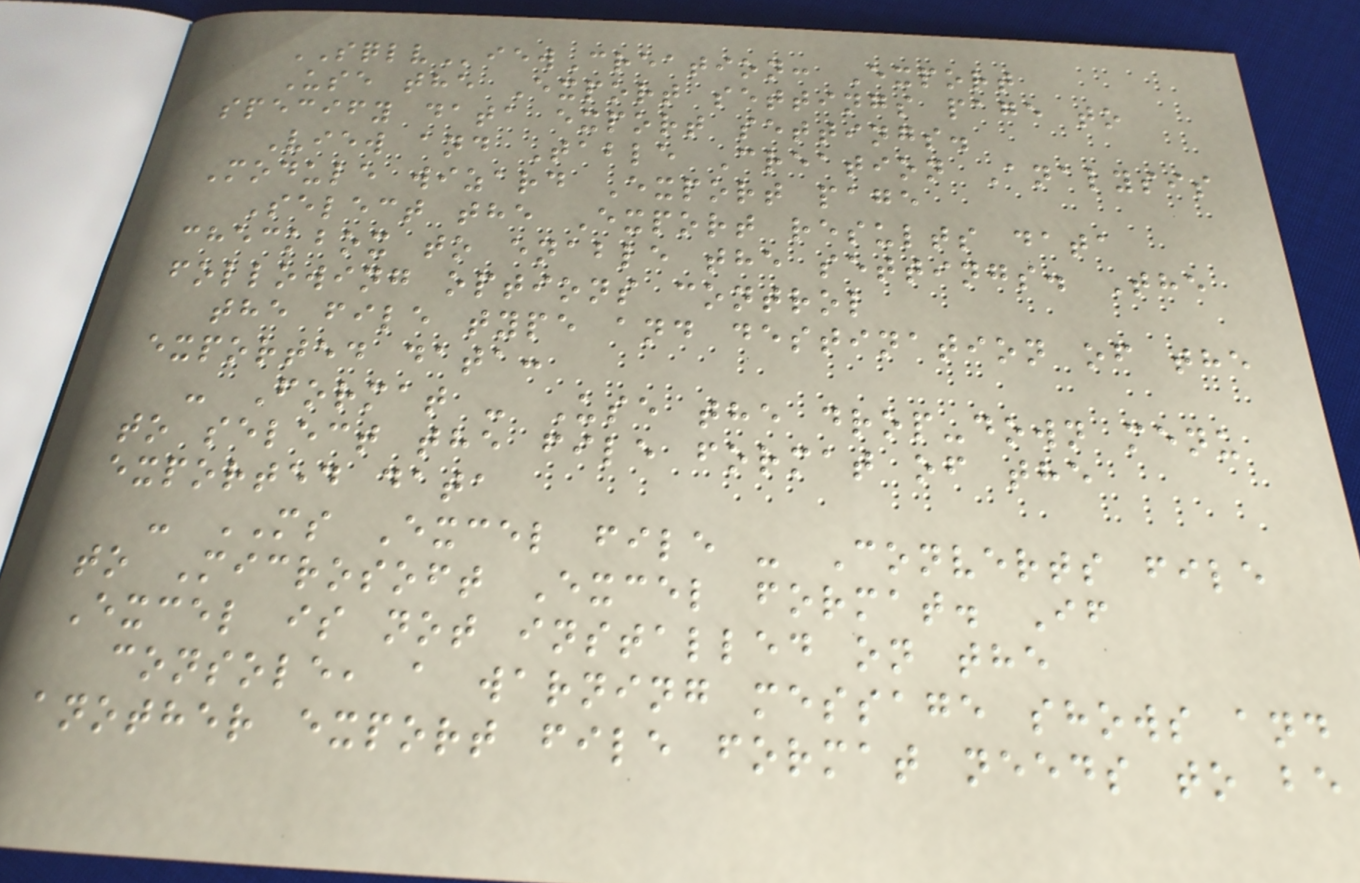SQLViewCreation: Export
Use the Export settings page to
specify data export settings.
View and Table Creation Analysis
Module wizard Export page
Select the Export results data
checkbox to enable the settings. The
following options control
the file type and destination of the
exported data:
- Format - Use the drop-down menu
to select the file format of the
exported data
- MS Excel file - Converts file
to Microsoft Excel format. If
Excel is not installed on the
console, a warning message shows and
another export file format needs to be
